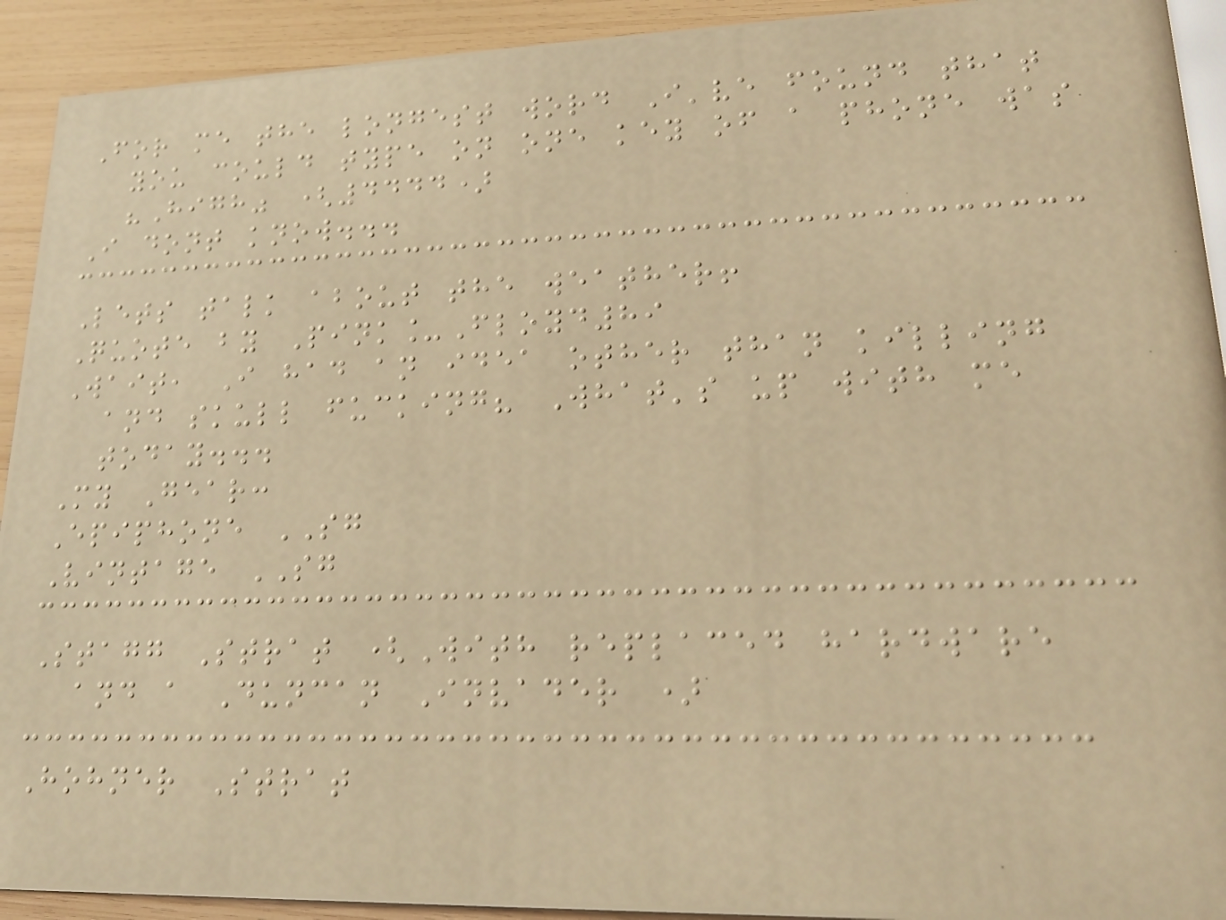For me the longest word I've found that
you could type on one key of a phone was
"High" (4444)
I dont know...
Lets talk about the weather!
Quote by Pink_Floyd89
Wait, I had an idea other than killing
and skull fucking? What's up with me
today...
My Gear:
Epiphone SG
Vintage SG
Stagg Strat (With replaced hardware
and a Duncan Invader )
Hohner Strat
